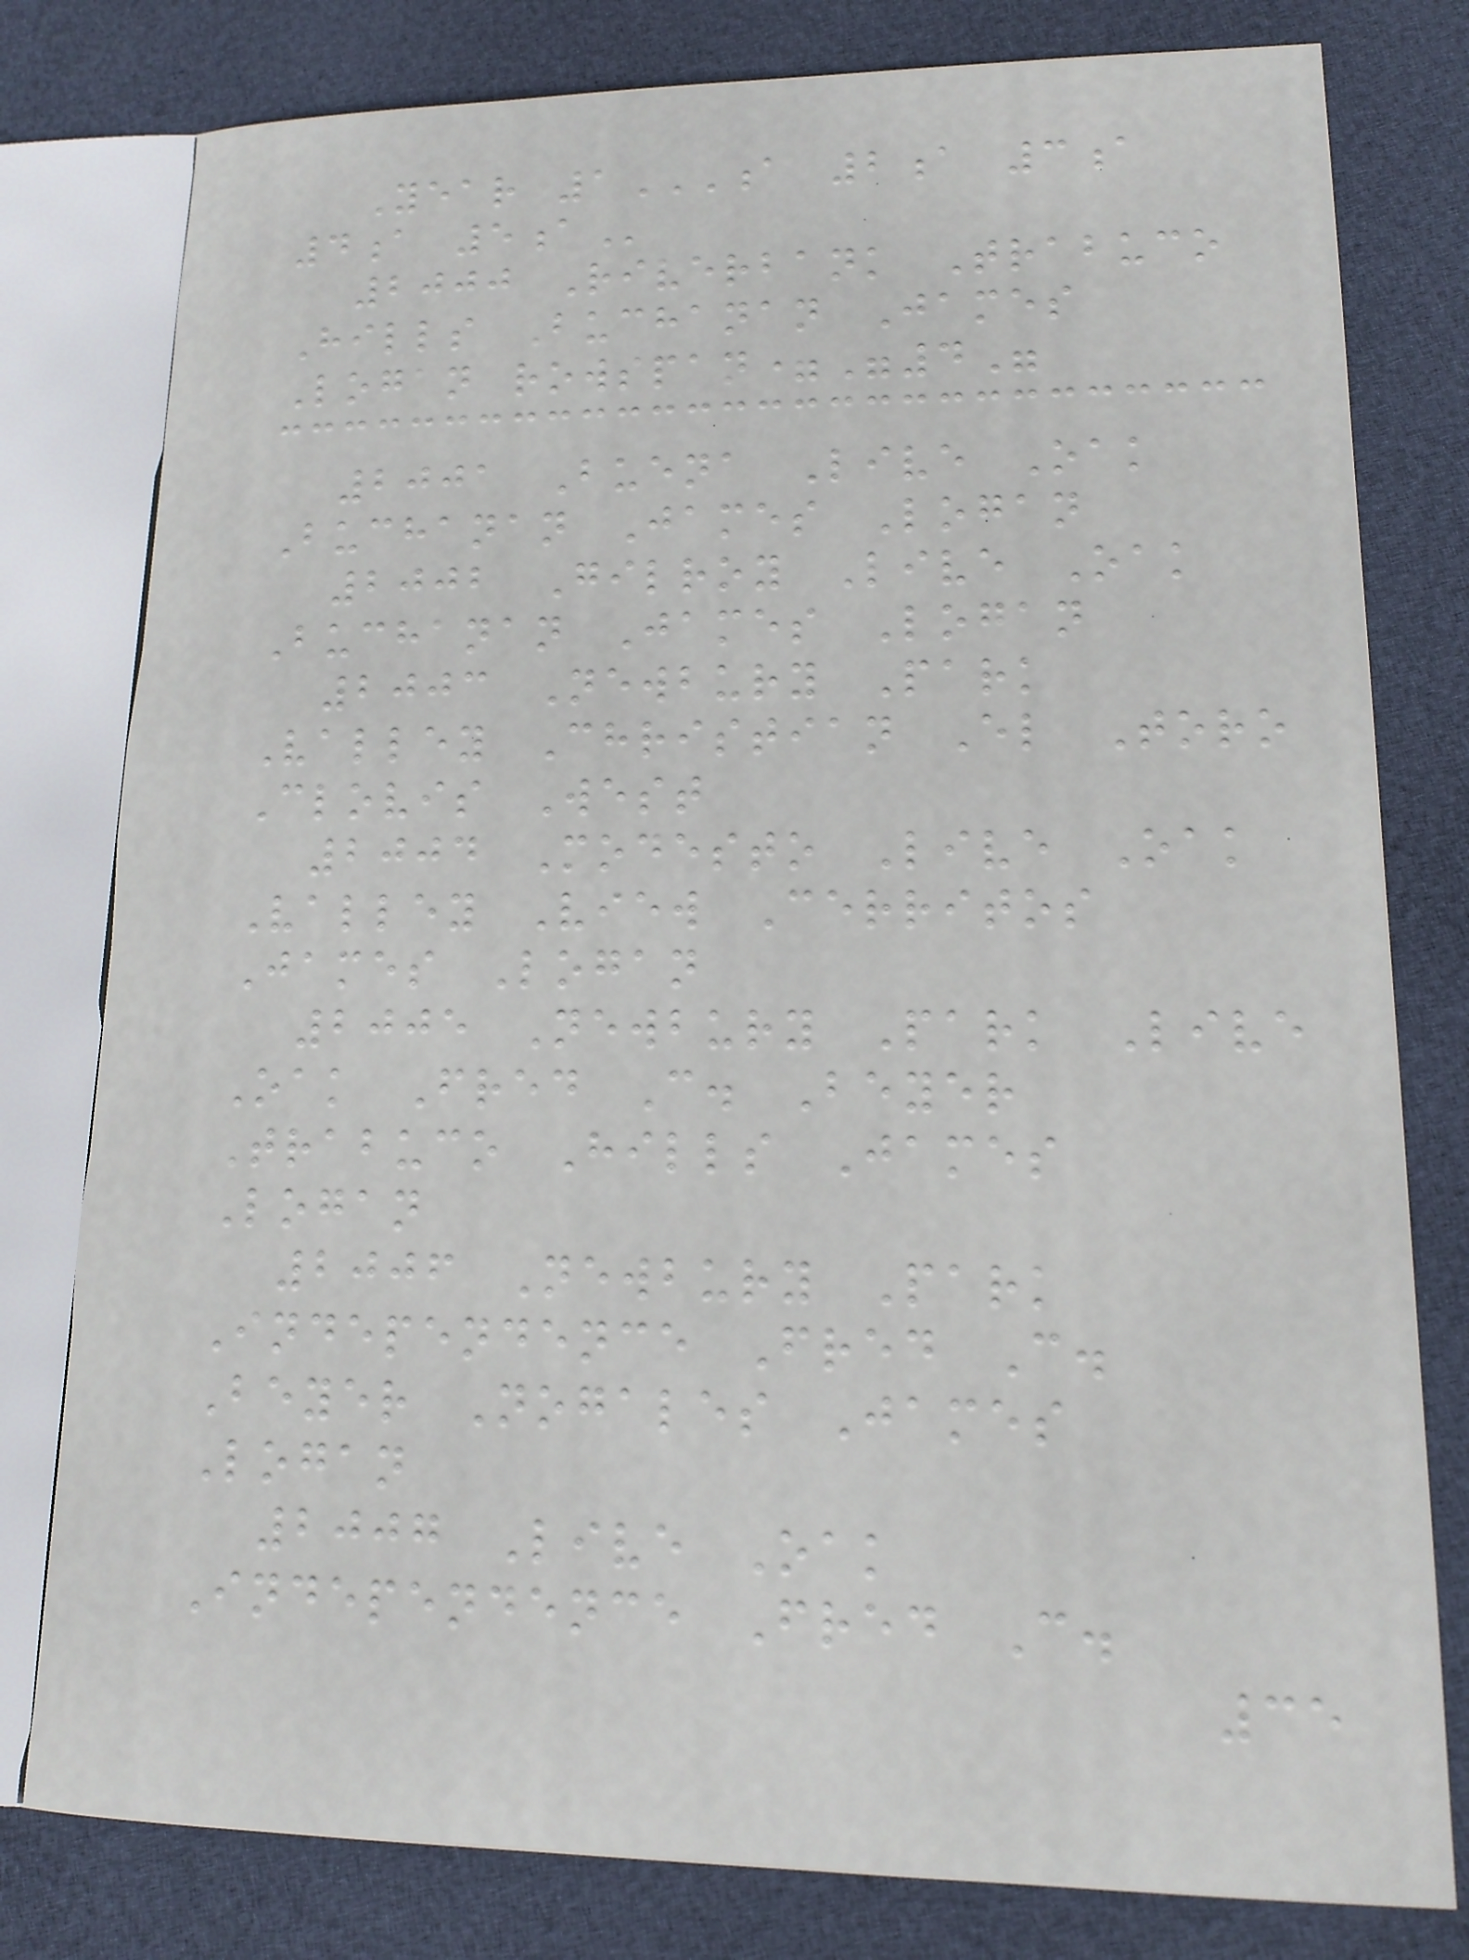Year 1A 2A 3A
4A 5A
2000 Riverbank Trabuco
Hills Buchanan James
Logan rowspan="4"
2001 Buena Live Oak
Buchanan James Logan
2002 Gilroy Live Oak
Buchanan James Logan
2003 Newbury Park
Valley Christian El Toro
Clovis West
2004 Modesto Live Oak
Valley View Cerritos
James Logan
2005 Newbury Park Live
Oak Fred C. Beyer
Trabuco Hills James
Logan
2006 Newbury Park
Independence Fred C.
Beyer Nogales James
Logan
2007 Live Oak
Independence Fred C.
35
